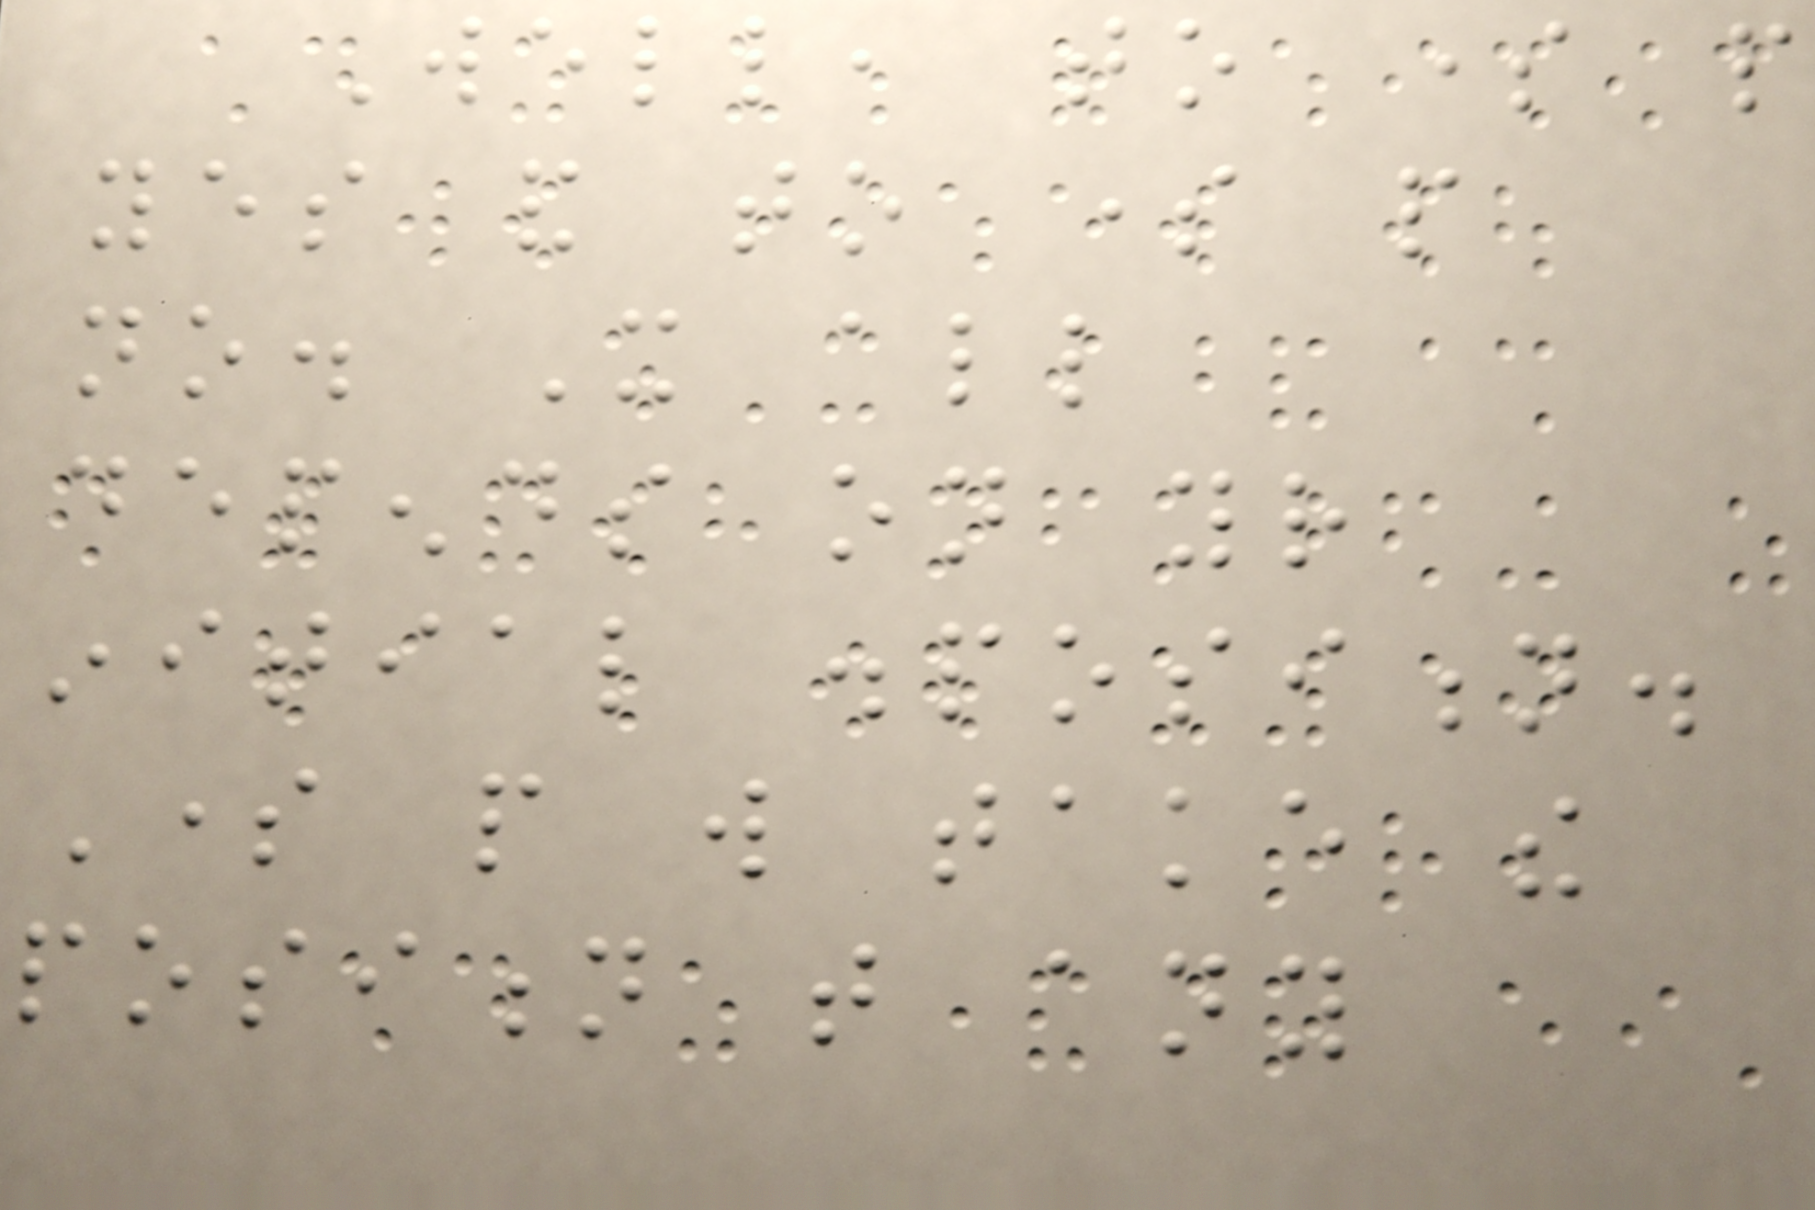Well, to some people
yes and to some people
no. It all
depends on your
initial disposition.
Some people will take the
position that any
